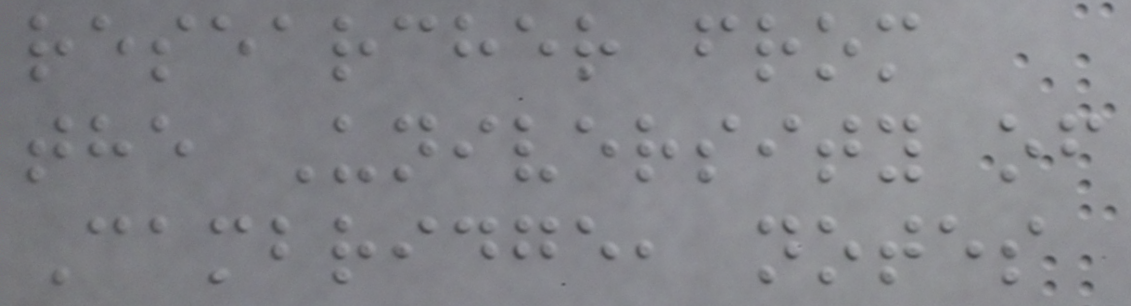researcher from
the University of
Cambridge, notes
